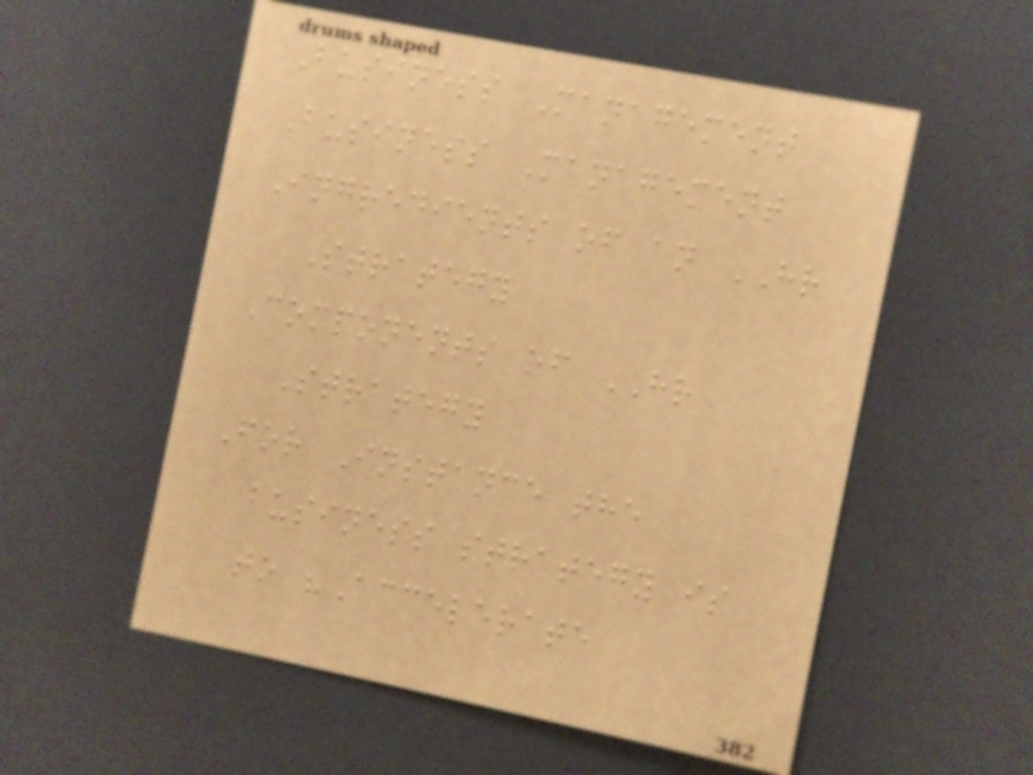Business Management
Business Management
Ingredients of an HR
Strategy
Components of HR
Strategy
For Instance the
business strategy is
to "Accelerate
